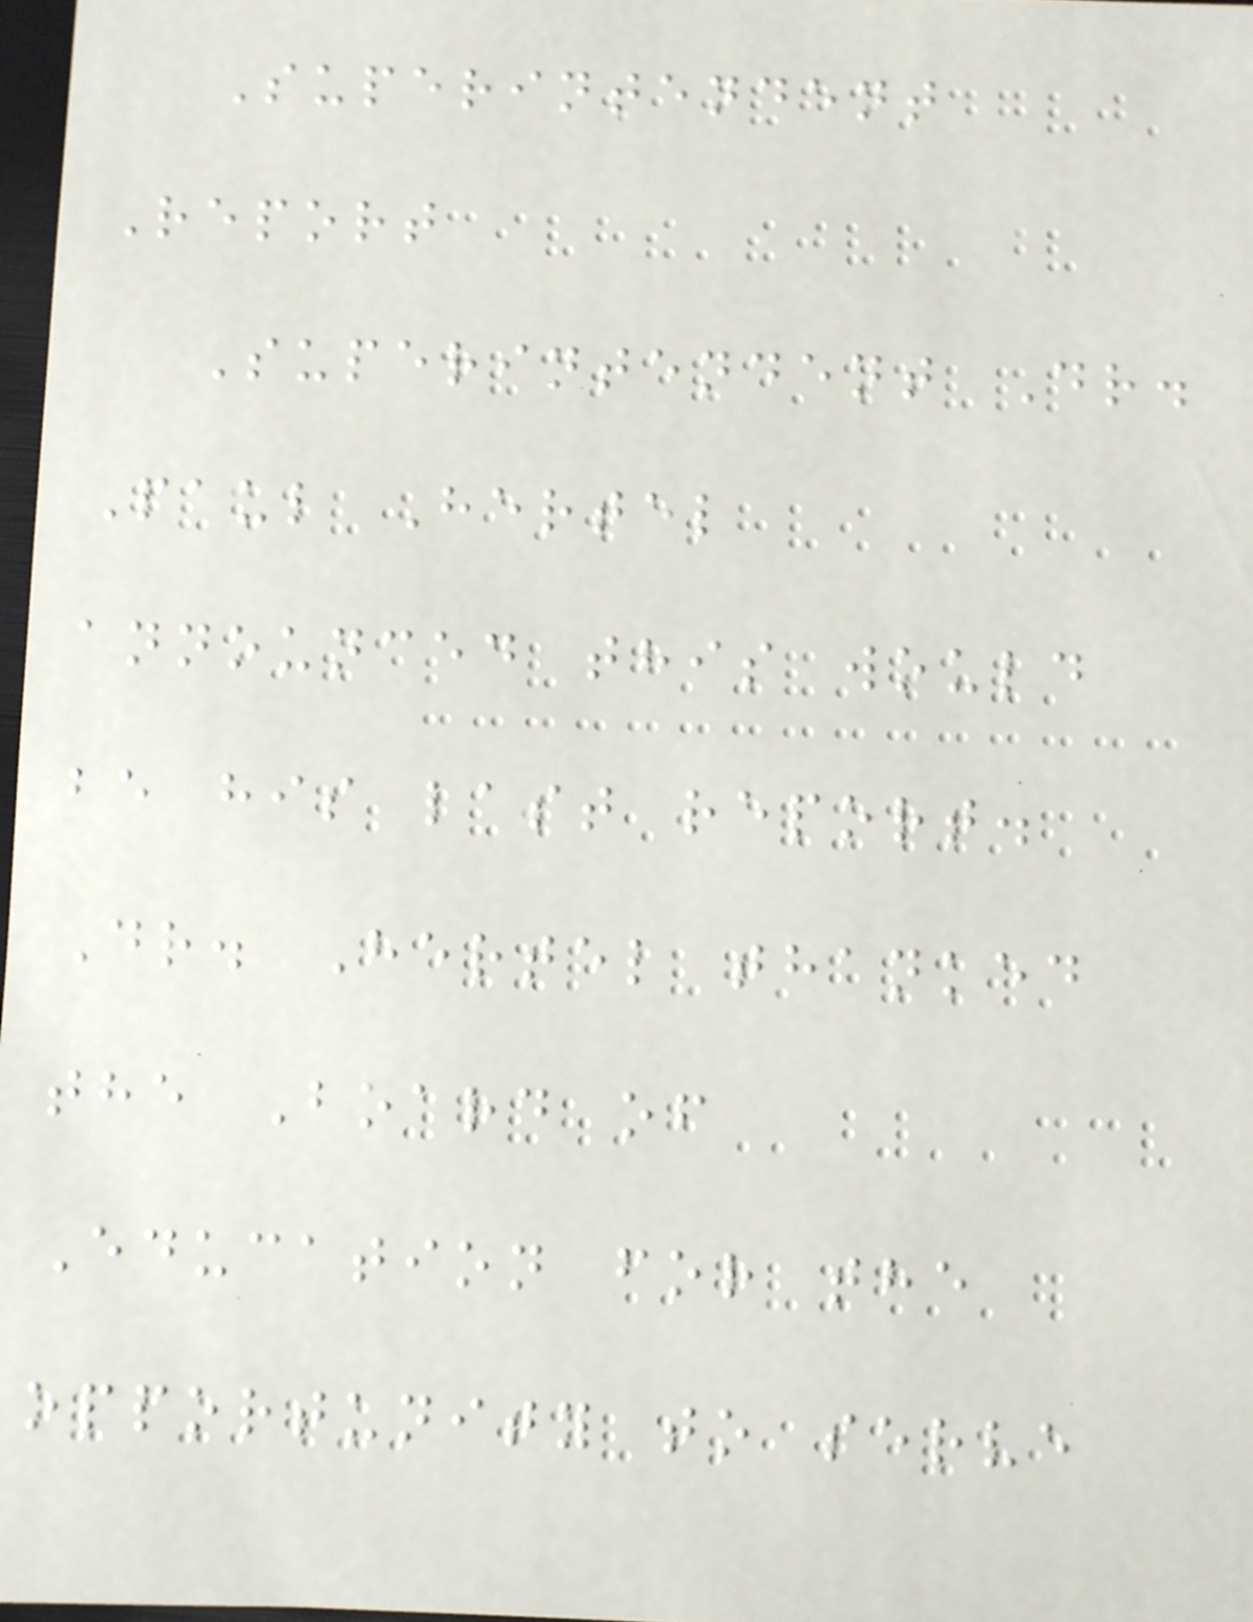Superintendent
Report
Superintendent Dr.
Paul Hertel
announced this would
be his last report.
Dr. Hertel thanked
the Board of
Education for the
opportunity to serve
